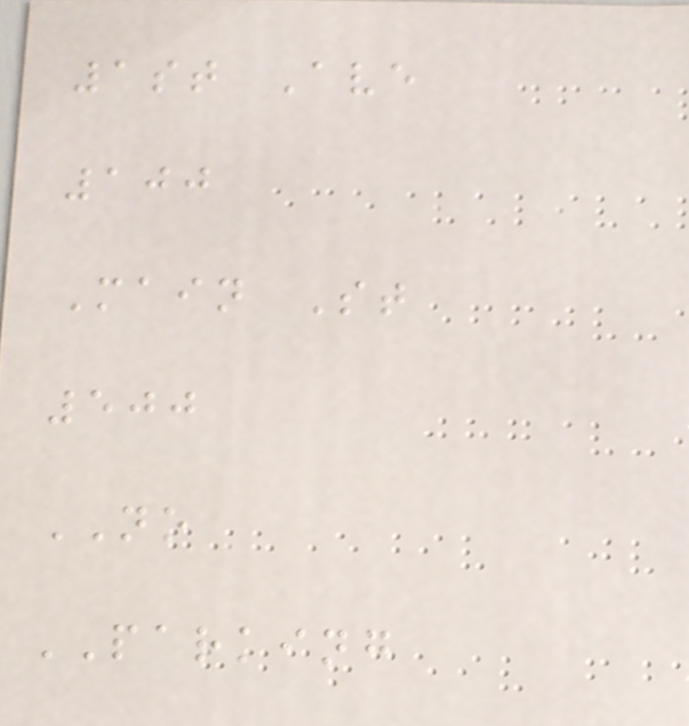1st Ave
100
Main St
500
NO
PARKING
